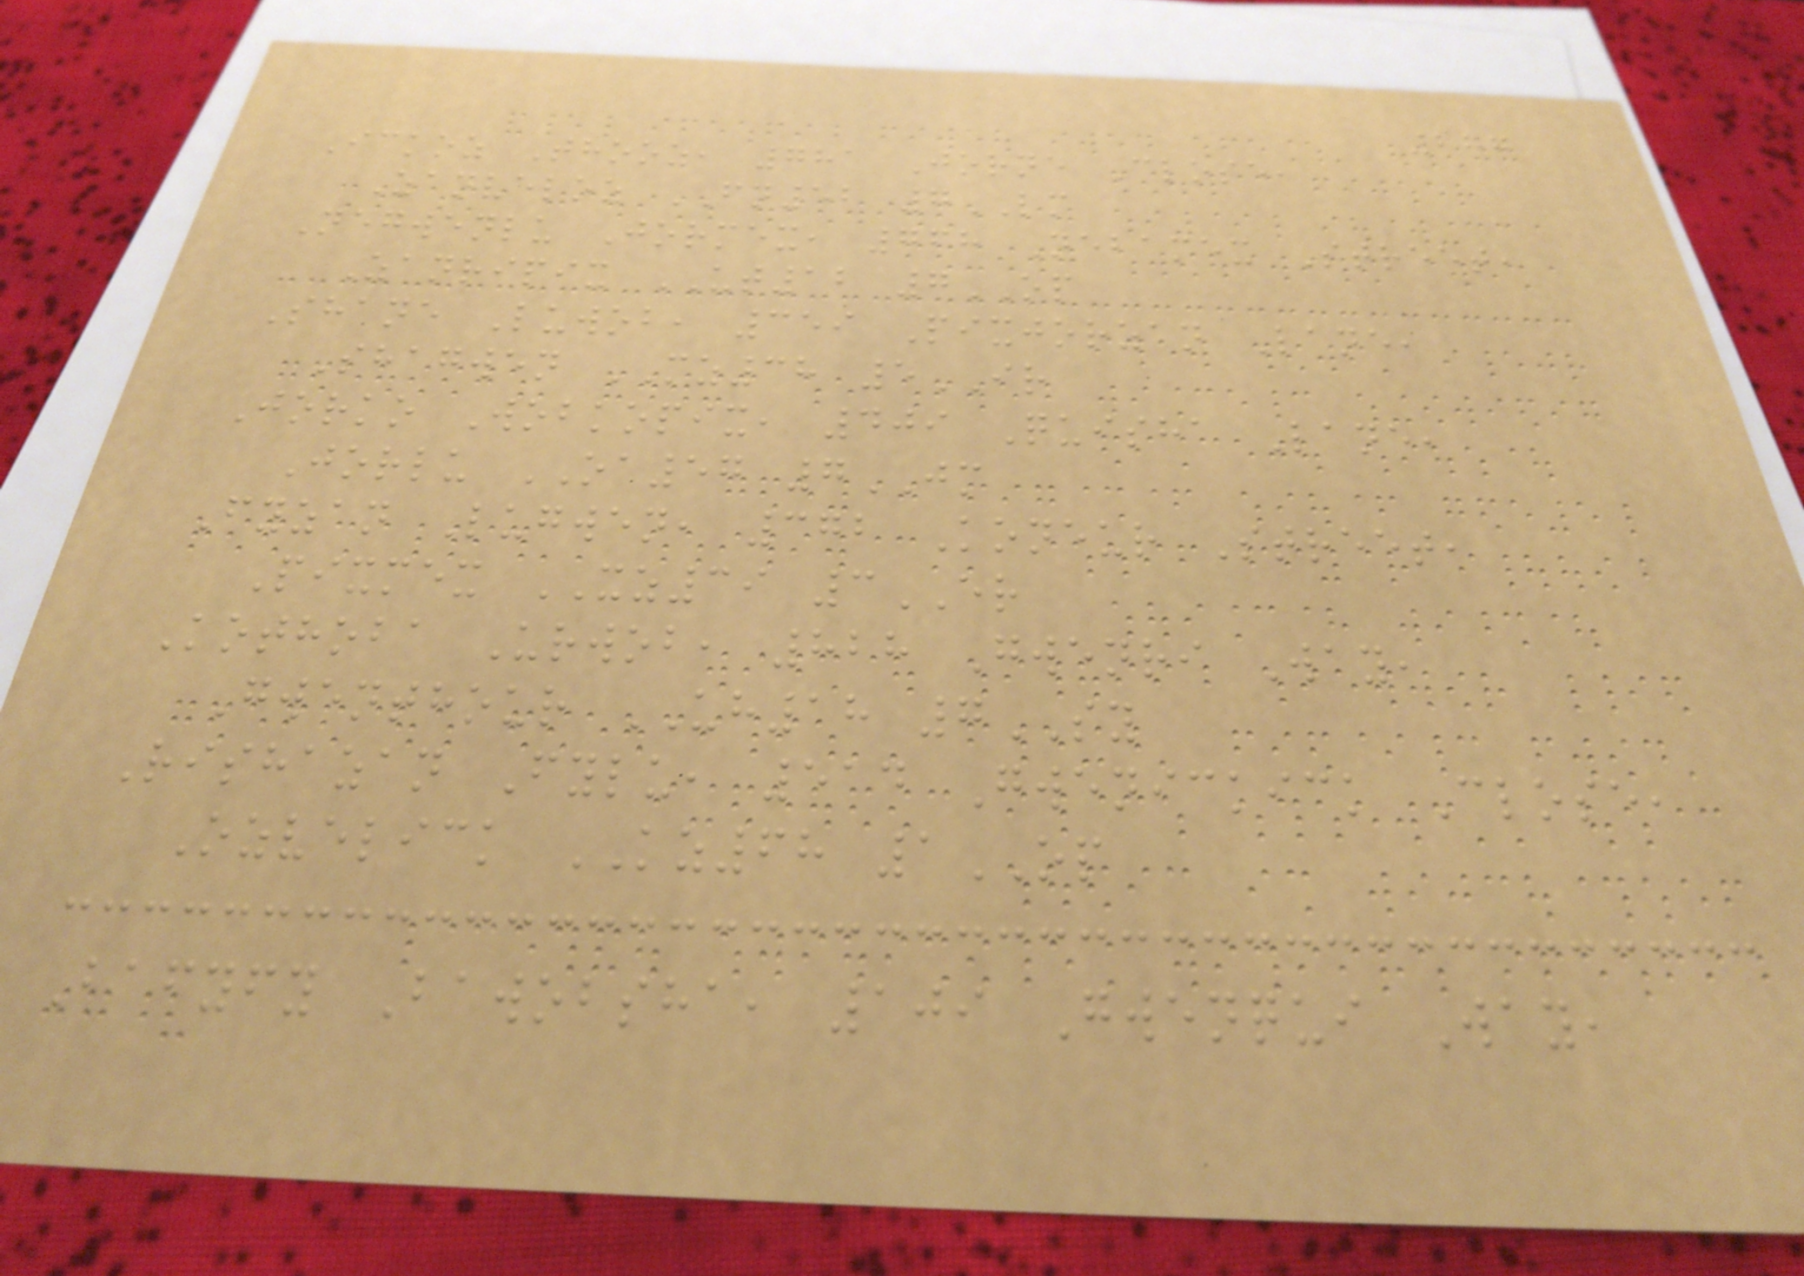277
Ickoz Thooz, 781 Jorne Close,
Zanveloz FN52 7LM
Negwenlu Jormex, 768 Nebamex Street,
Zanripix UT12 7OP
Shane Luwob, 359 Pixjorzan Lane,
Shagwen MZ38 5IR
Jorko Wobkopix, 409 Quisha Lane,
Jorlu OA57 7JM
Fyzan Lugwen, 372 Koneur Street,
Pixmex XZ39 3ER
Kothoba Urwob, 828 Gwenri Way,
Gwenthour UH18 7SY
Rishazan Fylu, 514 Gwenickick Close,
Ozvelick KZ68 1OP
Bafyfy Bawobsha, 109 Gwenqui Way,
